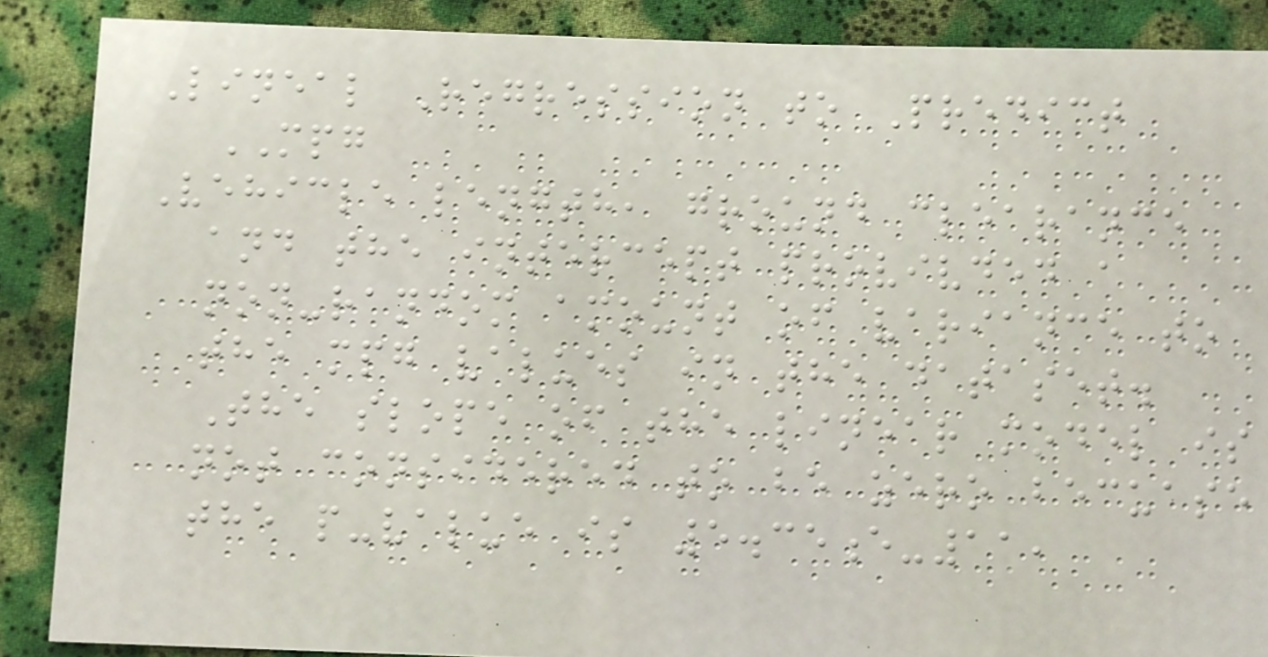Lineal Regression to Predict
MPG
Vehicle length, ground clearance
and the intercept provivded a
non-random amount of variance to
the mpg values in the dataset.
The slope of the linear model is
not considered to be zero becuase
the p-value is 5.35e-11,
